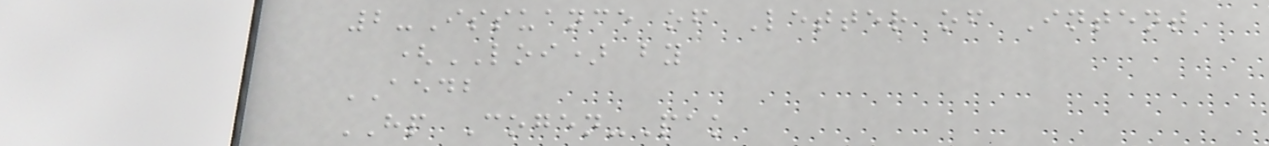2-Issuance of Letter of Intent
(LOI) by
AEDB
HP Cogen-Pak
